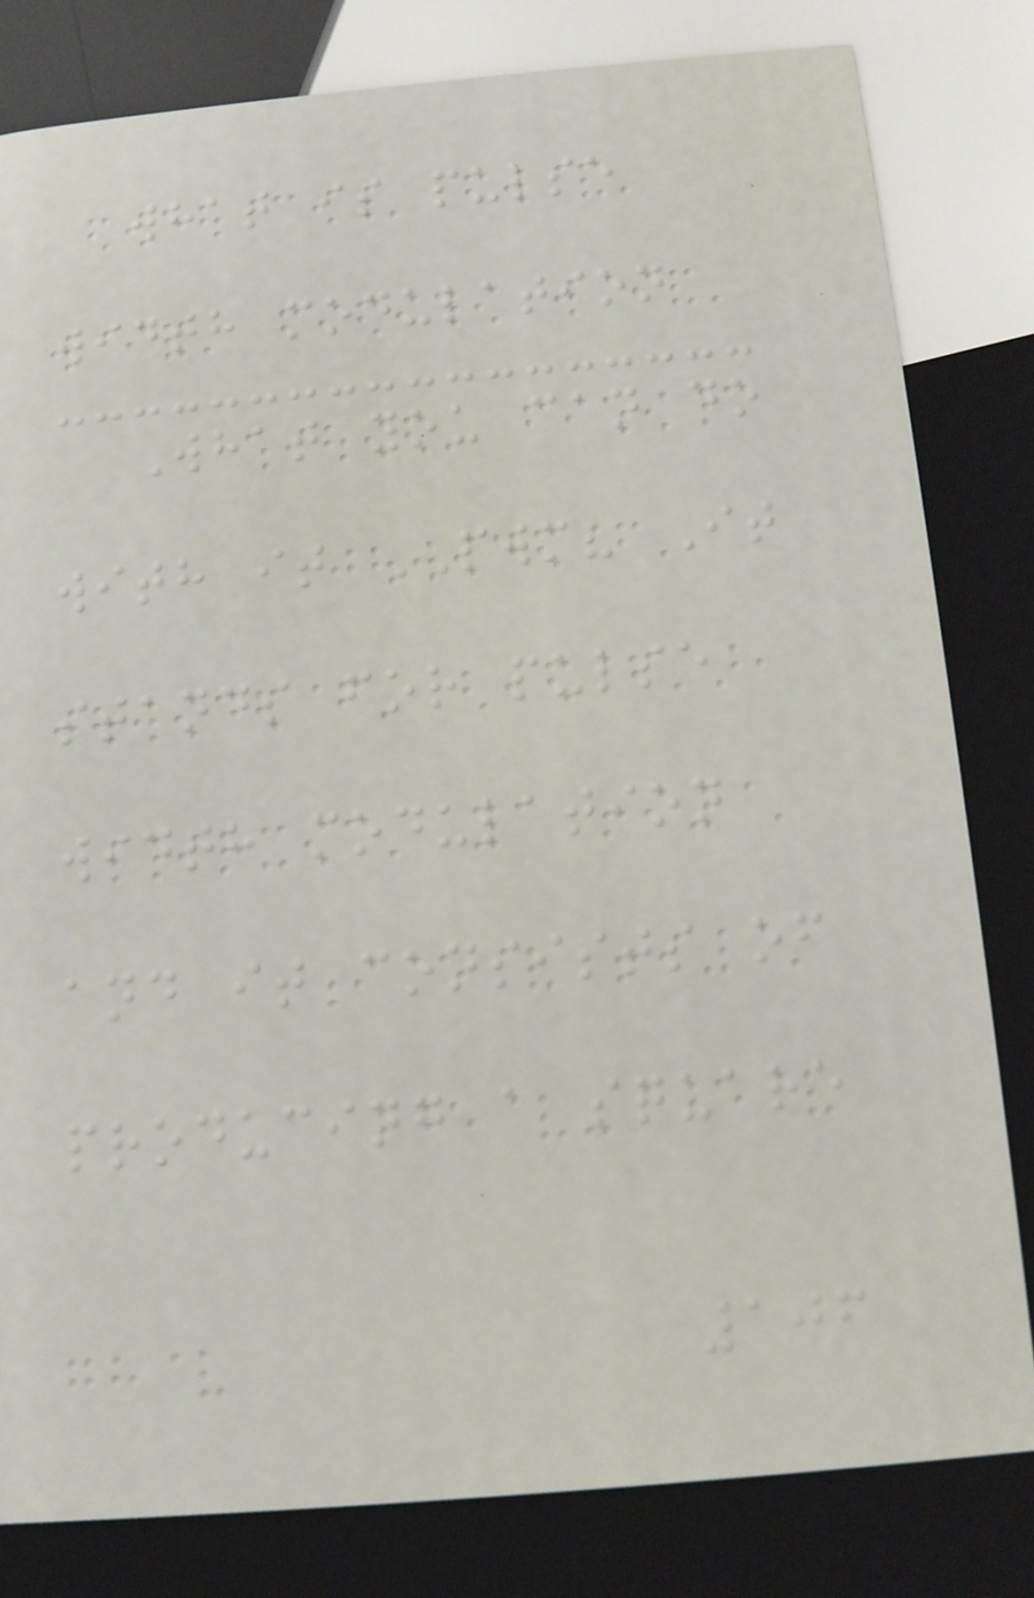what is pulse
width modulation
What you can do
with it PWM? It
stands for pulse
width modulation
and it consists of
producing a square
106
